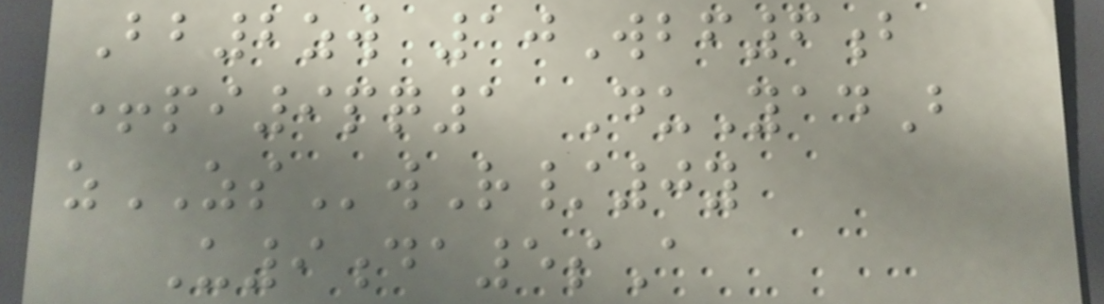Bb2zw 10Wbf6b
+pi9pq1 DuYadB
zZSwR/0y
U9da5sA
